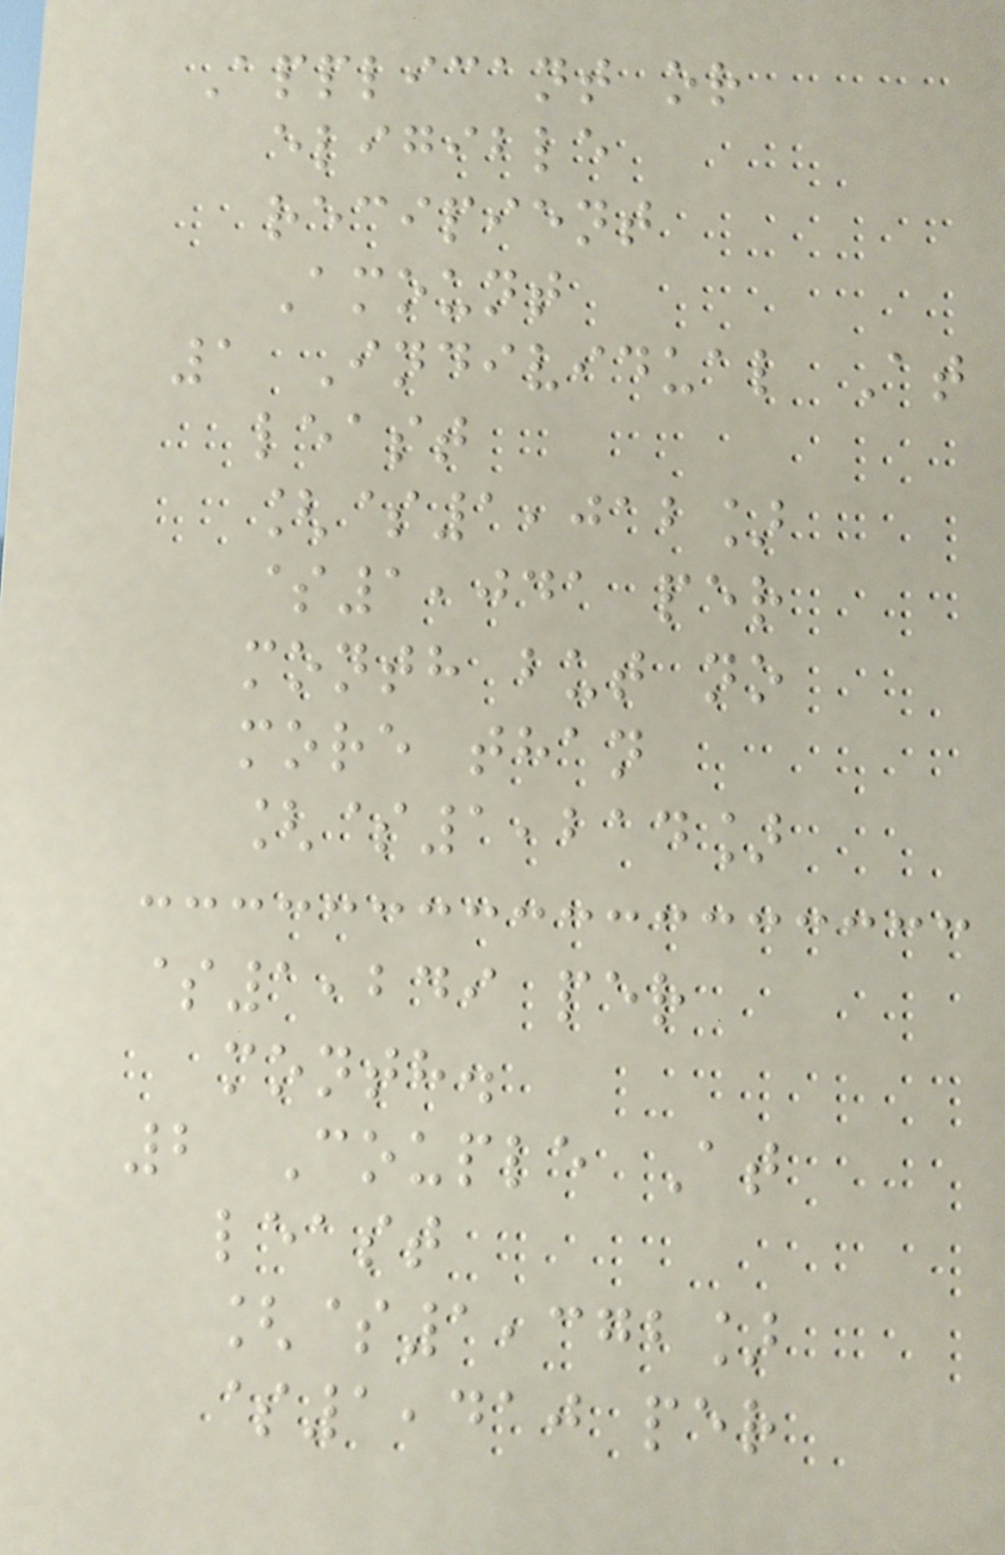Applicant or
eligible
recipient
Amount
1 Individual At
least
[$1,012]
$1,041 per
month but no
more than
[$1,214]
$1,249 per
month.
2 Couple At
least
[$1,372]
$1,410 per
